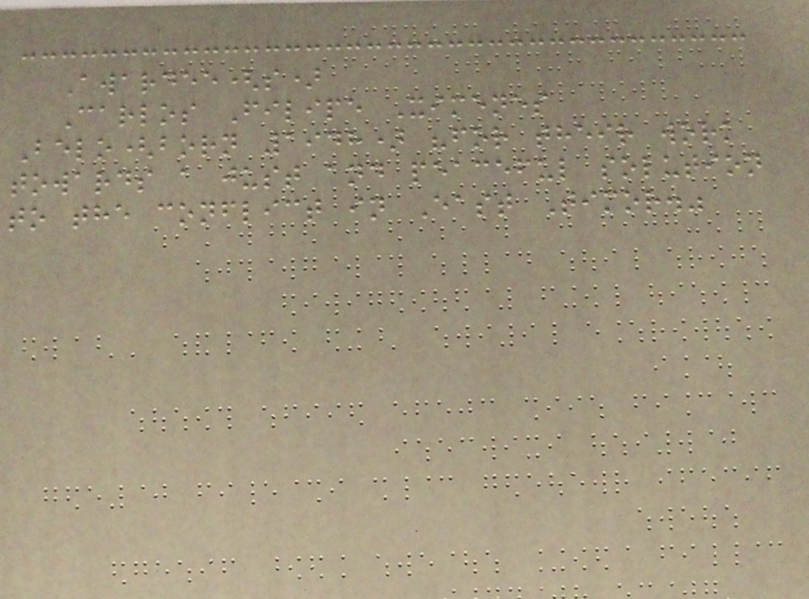Awardee(s)
Carlos Filipe Ximenes
Belo(born 1948) "for their work
towards a just and peaceful solution
to the conflict in East Timor."
